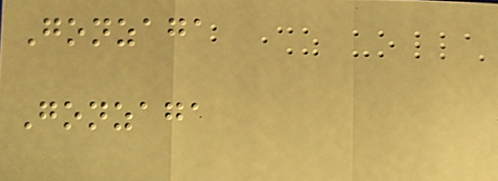Gonzaga
Gonzaga
